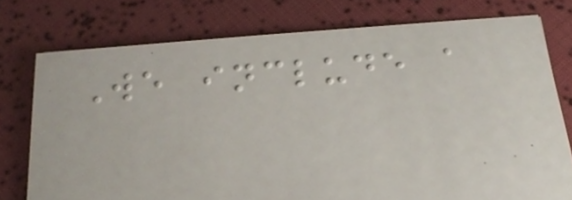We include a
